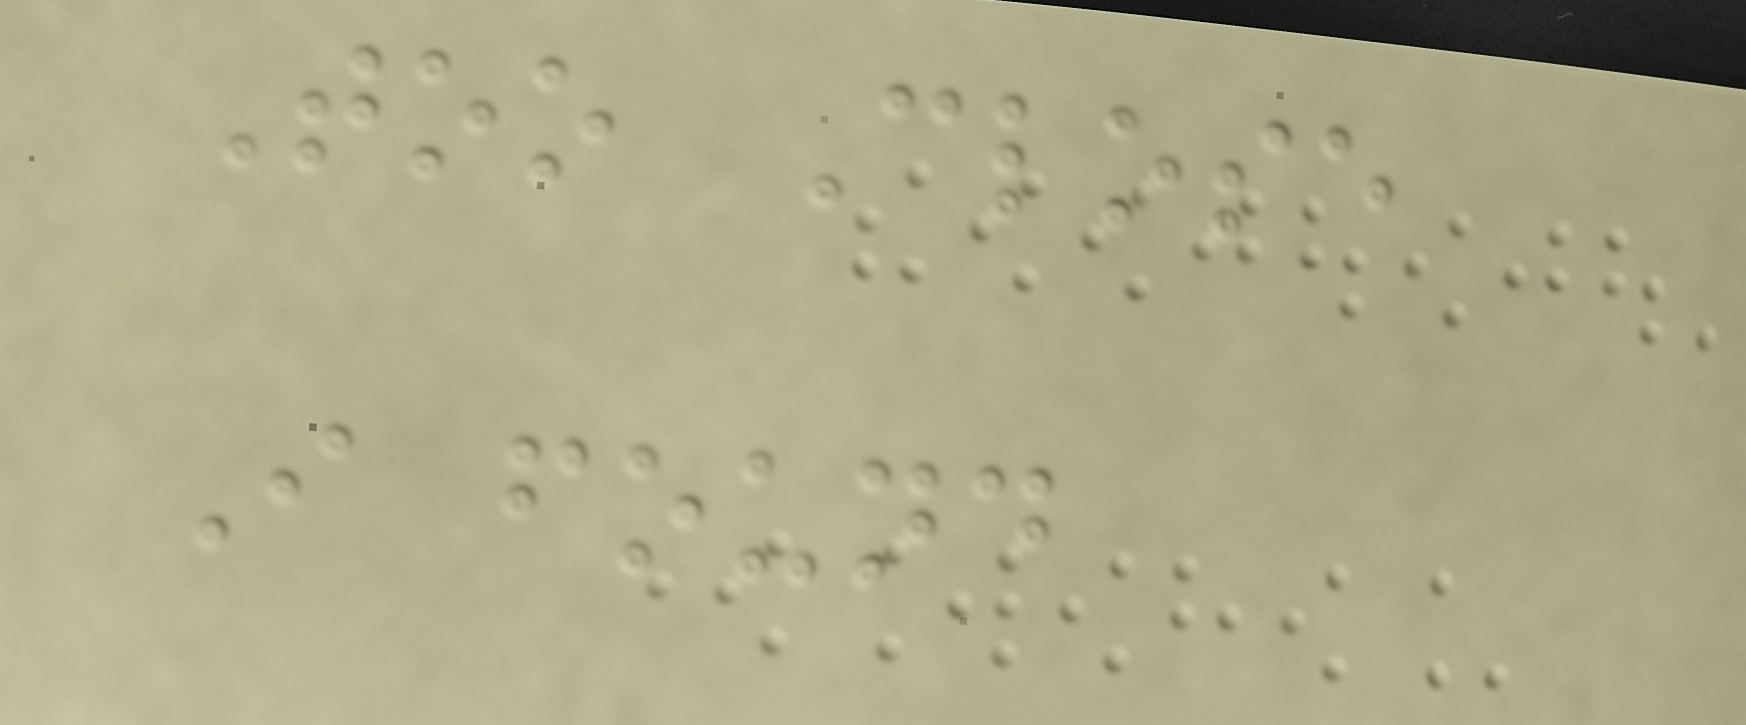Too Close
I found
